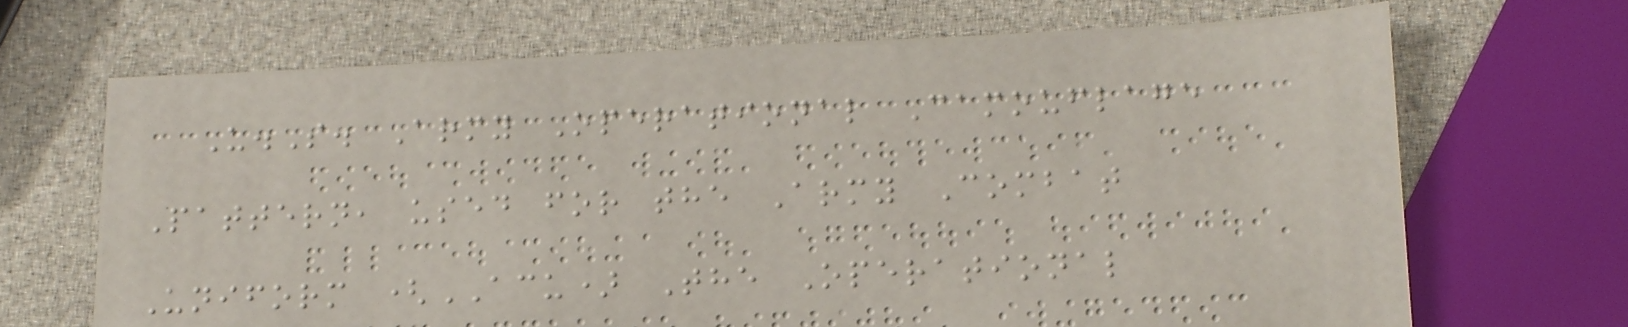U.S. Army Operational Camouflage
Pattern, used for the Army Combat
Uniform (ACU) The Operational
